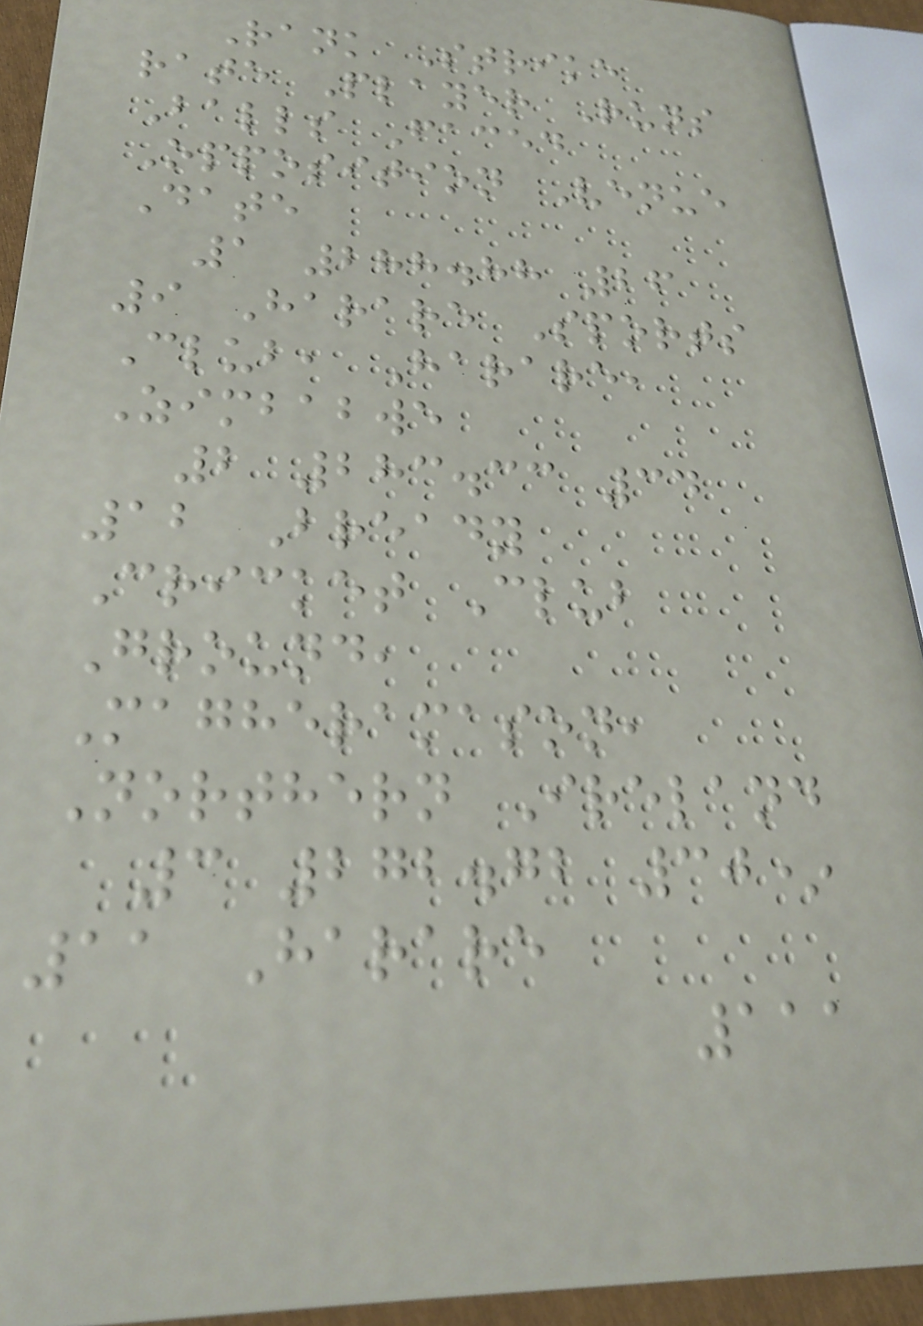Rank Strike
rate Player Runs
Balls Faced
Opposition Venue
Date
1 288.88 26
9 Harare Sports
Club, Harare,
Zimbabwe
2 283.33 34
12 Bready
Cricket Club
Ground,
Magheramason,
Northern Ireland
3 272.72 30*
11 Harare
111
